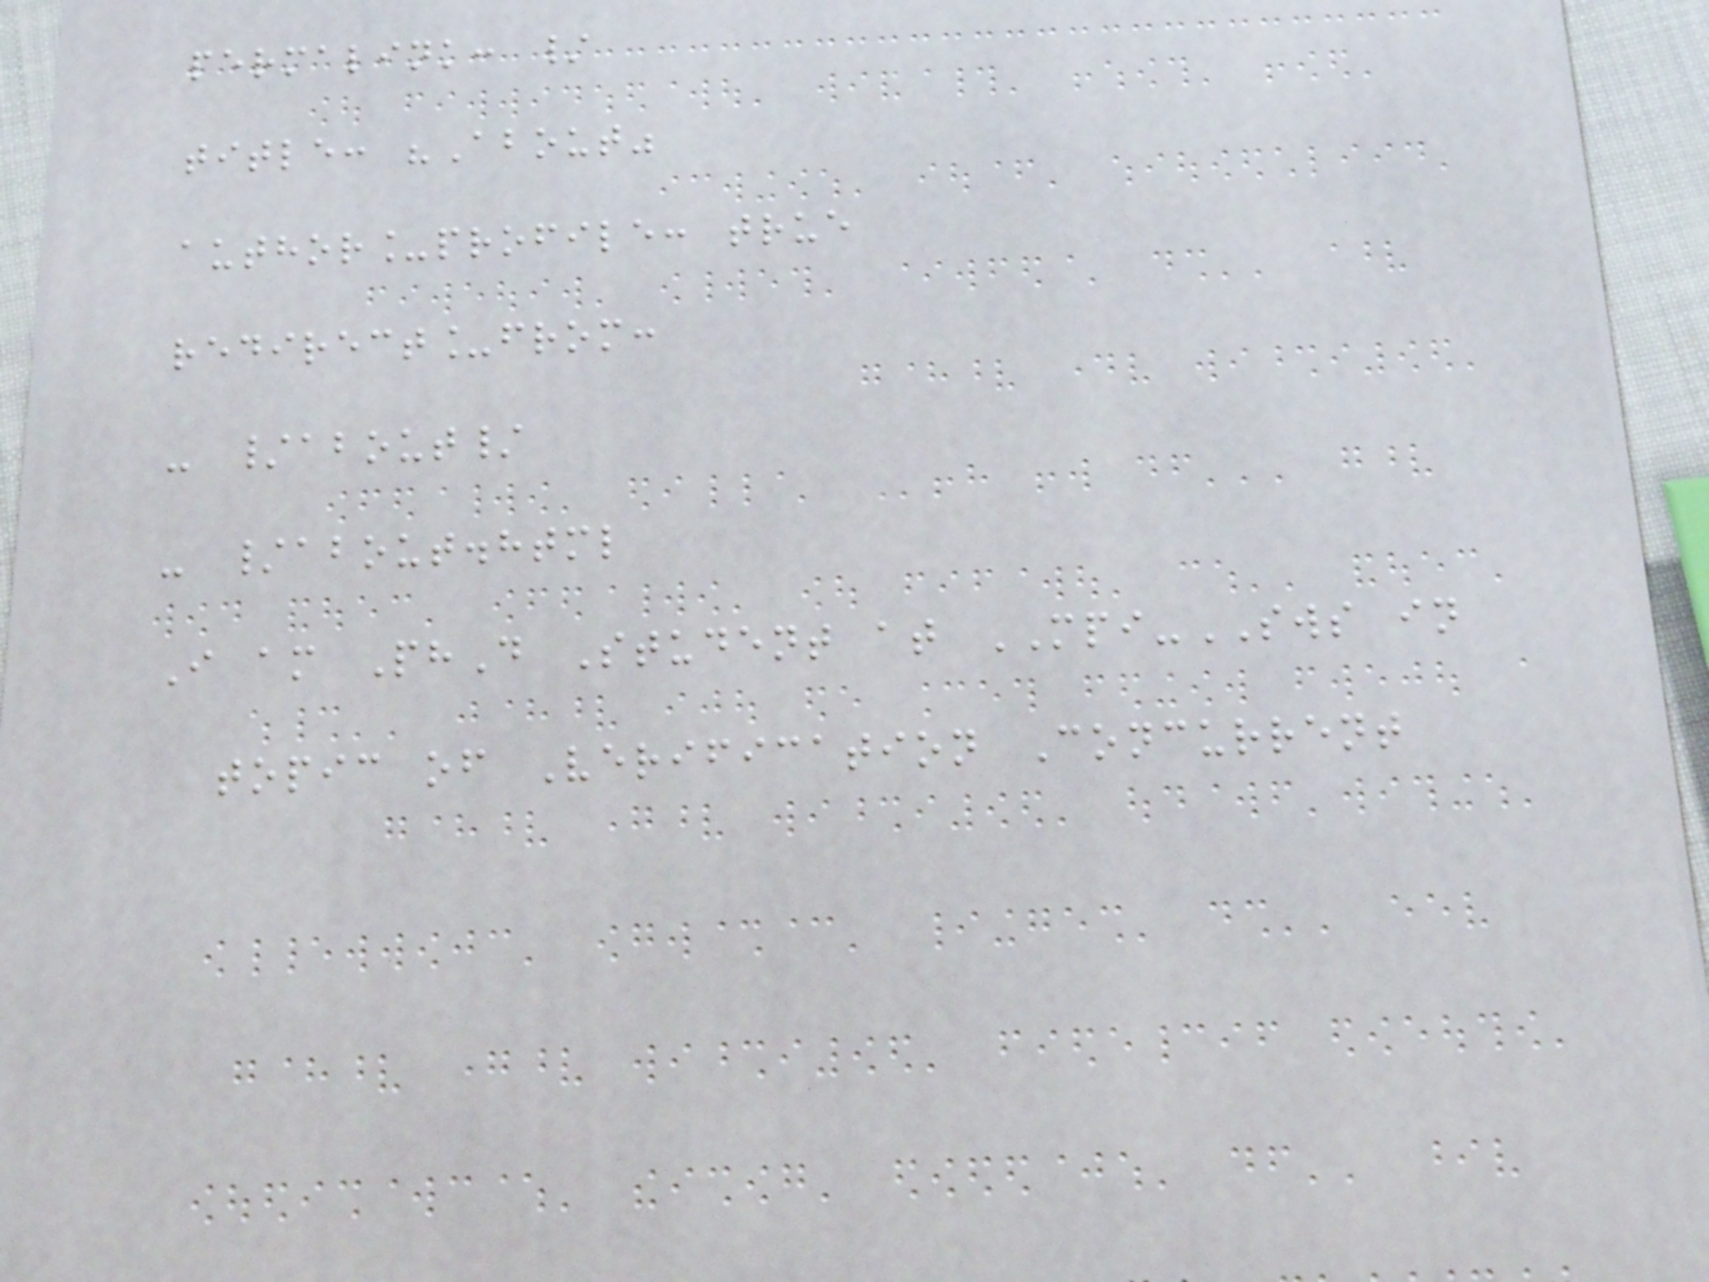permalink: /
title: "About"
author_profile: true
redirect_from:
- /about/
- /about.html
I am PhD Student at MPI-SWS in
topic of Verification Concurrent
